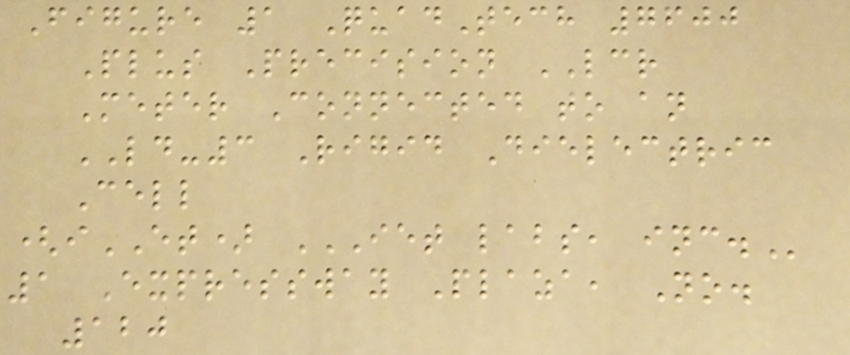Figure 1 QuadTech 7600
Plus Precision LCR
Meter Connected to an
LD-3 Rigid Dielectric
Cell
(iET) IET LABS, INC.
1 Expressway Plaza, No.
120
